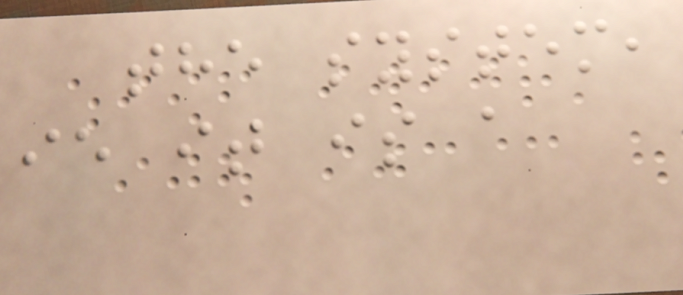the system,
ie it is a
